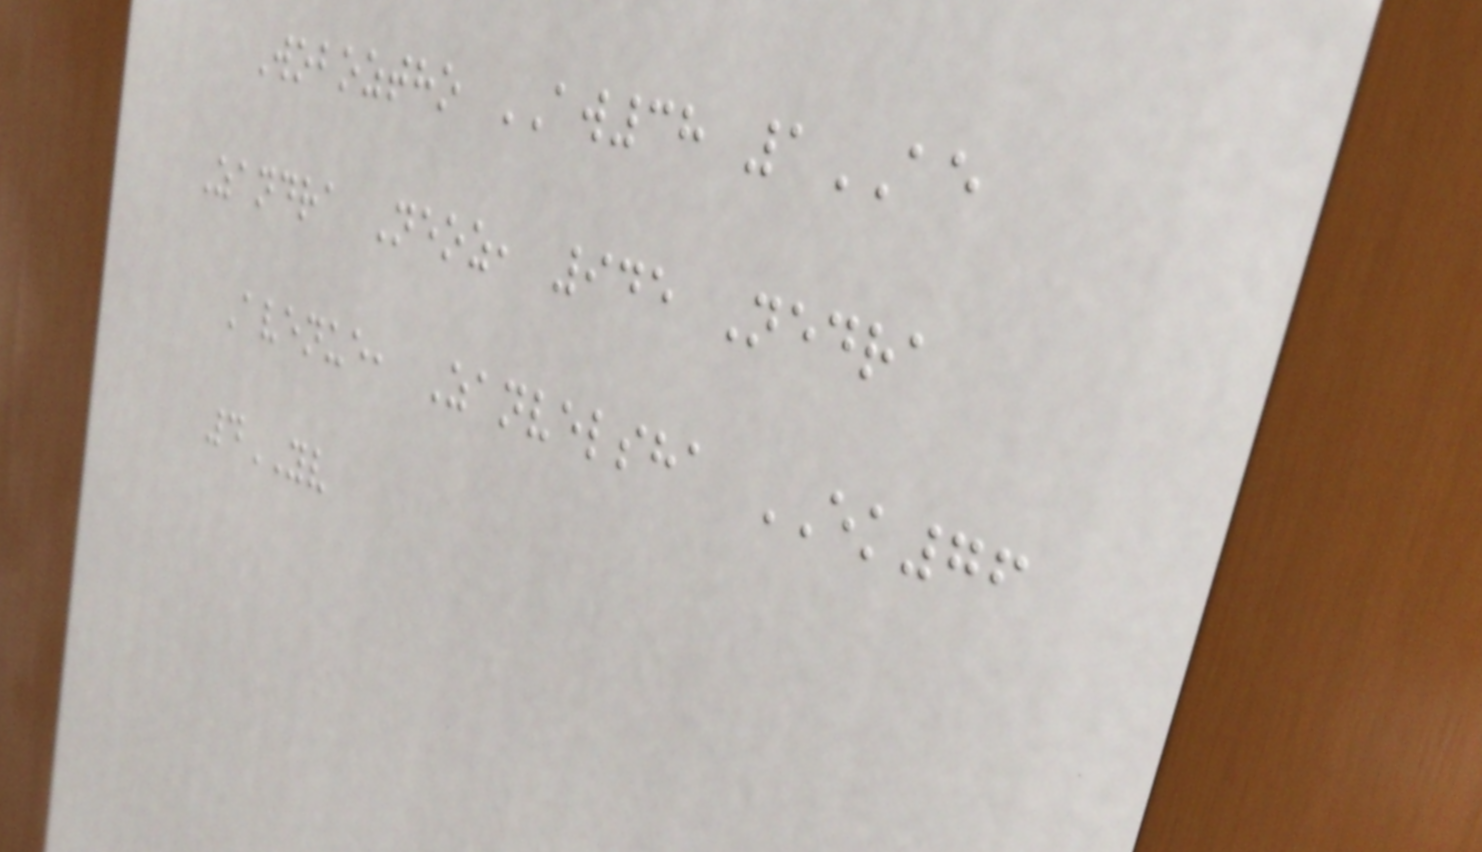Woboztho AW38 1AE
Zandra Neoz, 945 Nedra
Avenue, Zanvelsha EK76
4YV
